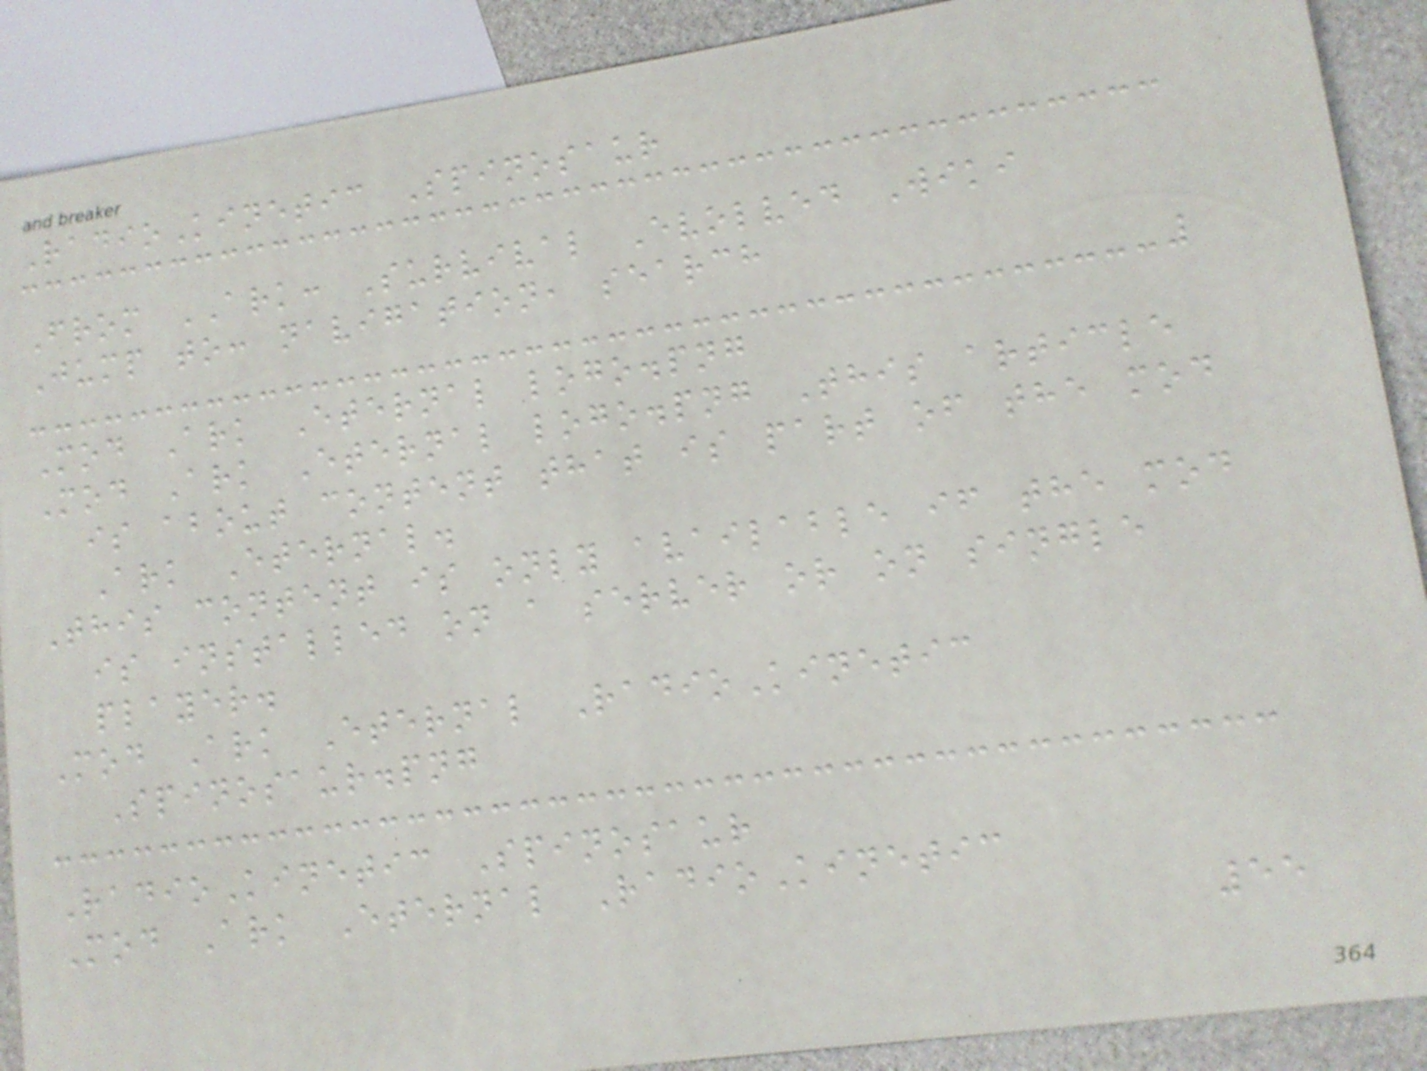RadioKinetic Spinosaur
From ARK: Survival Evolved Wiki
Jump to: navigation, search
Mod Ark Eternal logo.png
Mod Ark Eternal logo.png This article
is about content that is part of the mod
Ark Eternal.
This content is only available if the mod
is installed on a server or on single
player.
Mod Ark Eternal RadioKinetic
Spinosaur.png
RadioKinetic Spinosaur
Mod Ark Eternal RadioKinetic
55
